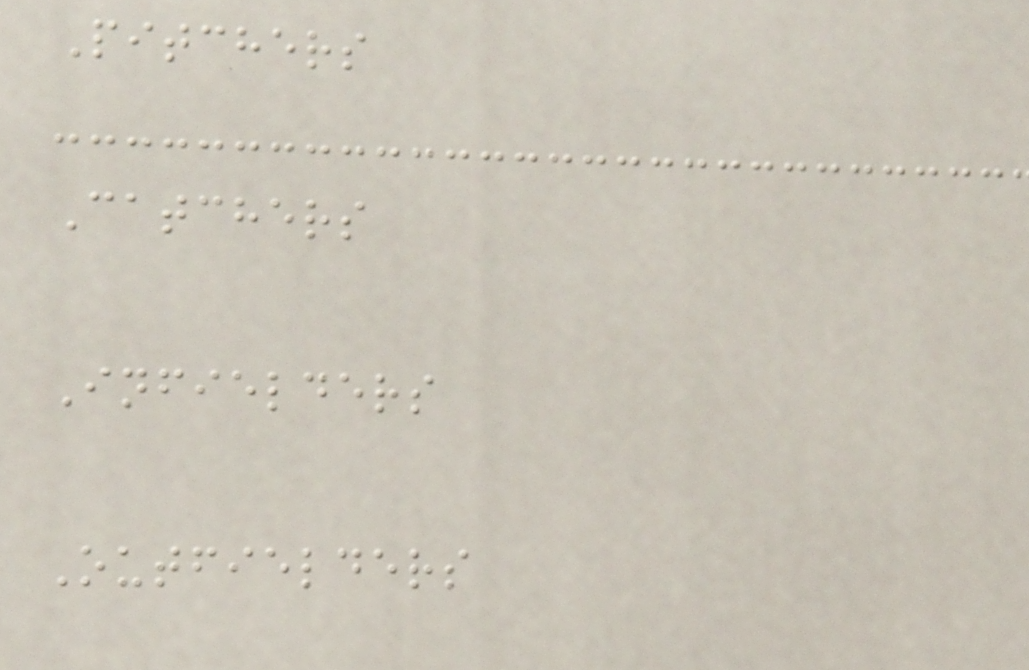Pitchers
Catchers
Infielders
Outfielders
